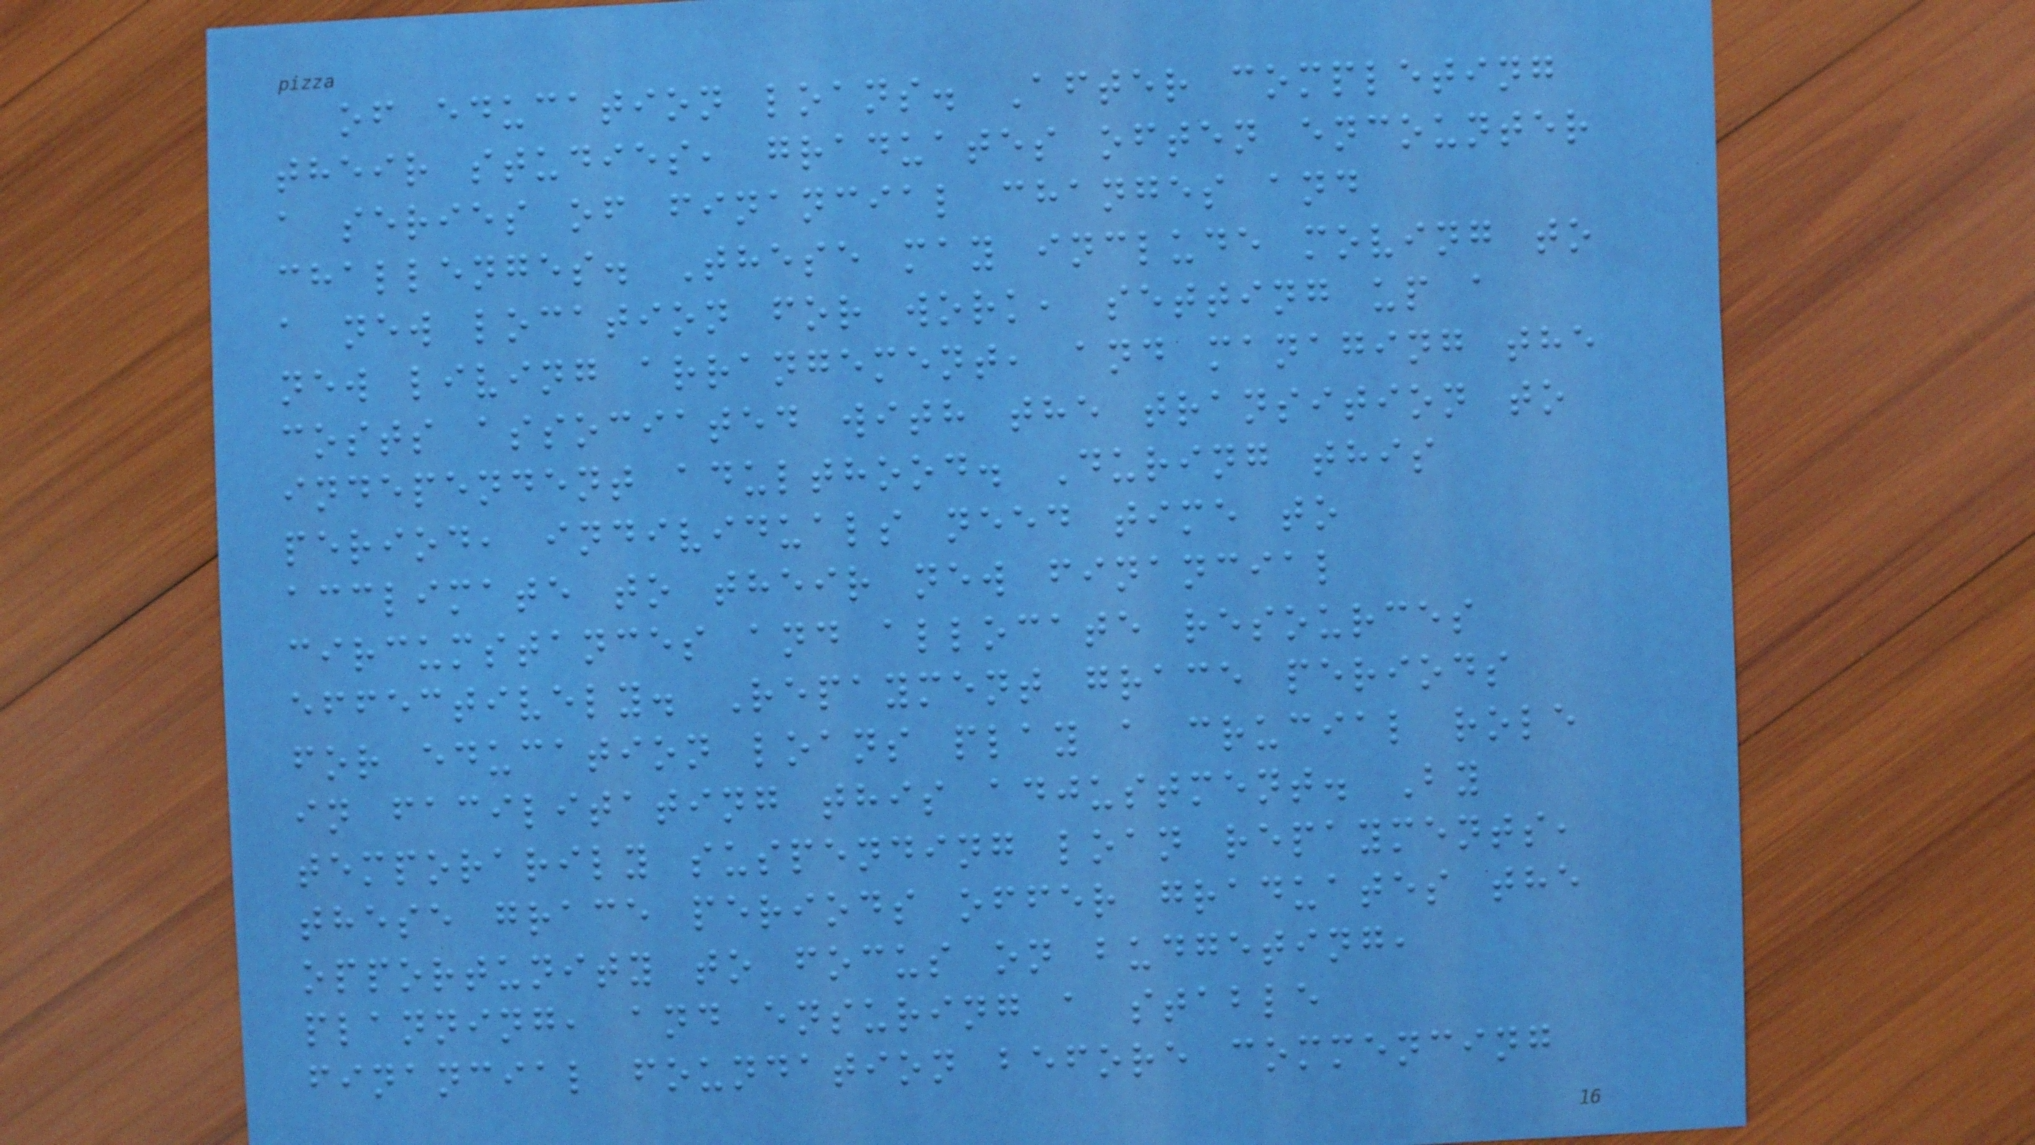of education loans. After completing
their studies, graduates often encounter
a series of financial changes and
challenges. These may include moving to
a new location for work, setting up a
new living arrangement, and managing the
costs associated with the transition to
independent adulthood. During this
period, individuals need time to
acclimate to their new financial
circumstances and allocate resources
effectively. Repayment grace periods
for education loans play a crucial role
in facilitating this adjustment. By
temporarily suspending loan repayments,
these grace periods offer graduates the
opportunity to focus on budgeting,
planning, and ensuring a stable
financial foundation before commencing
